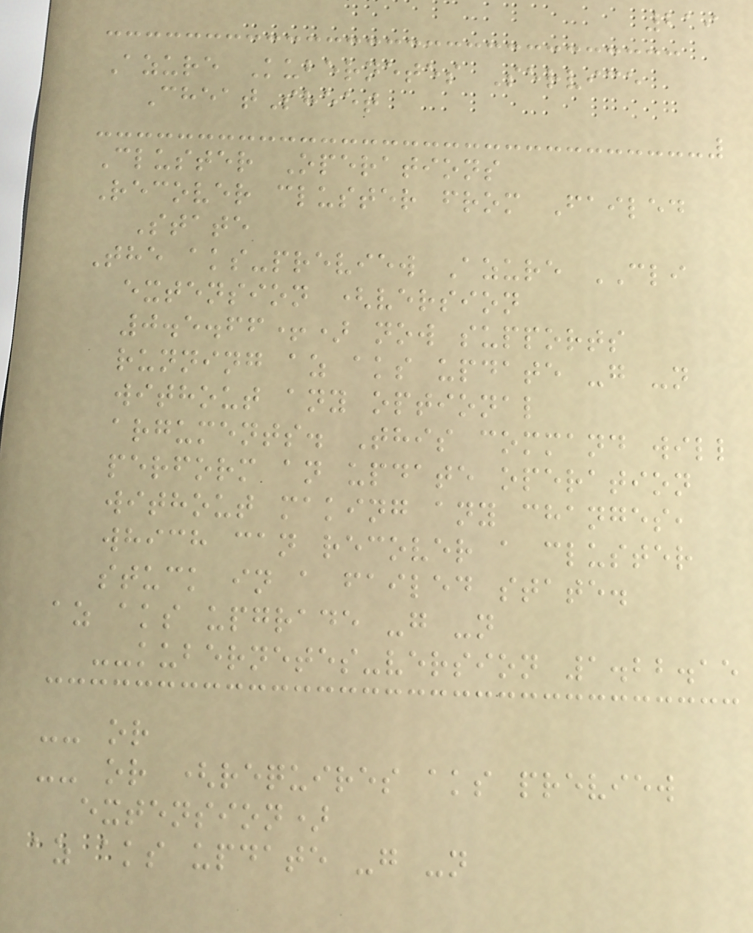219
Azure Kubernetes Service
CheatSheet
Cluster Operations
Recover cluster from Failed
State
The aks-preview Azure CLI
extension (version
0.5.66+) now supports
running az aks update -g -n
without any optional
arguments. This command will
perform an update operation
without making any changes,
which can recover a cluster
stuck in a failed state.
az aks upgrade -g -n
--kubernetes-version 1.22.15
-- or
-- or (requires aks preview
extension)
az aks update -g -n
